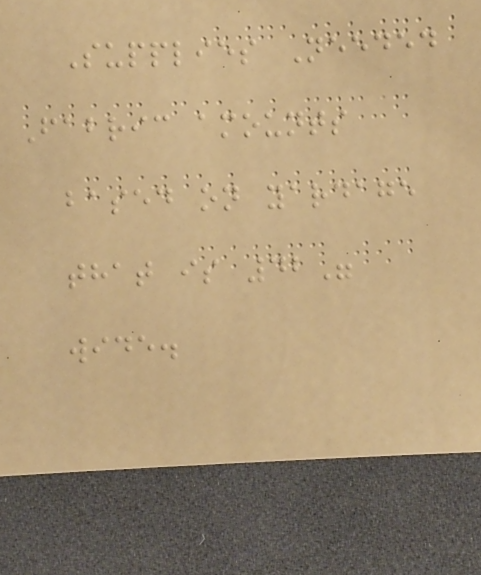Supplies Needed
Fabric amounts
based on yardage
that is 42"
wide.
